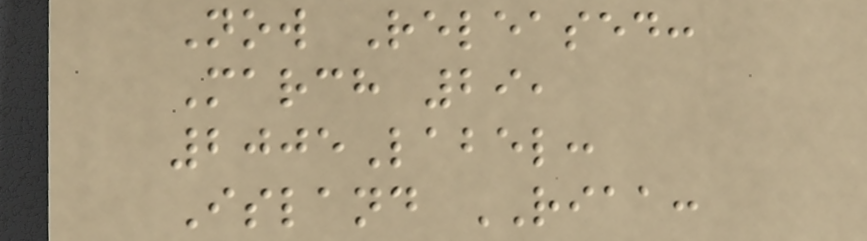Now Released:
March 29,
2005Label:
Island RIAA:
